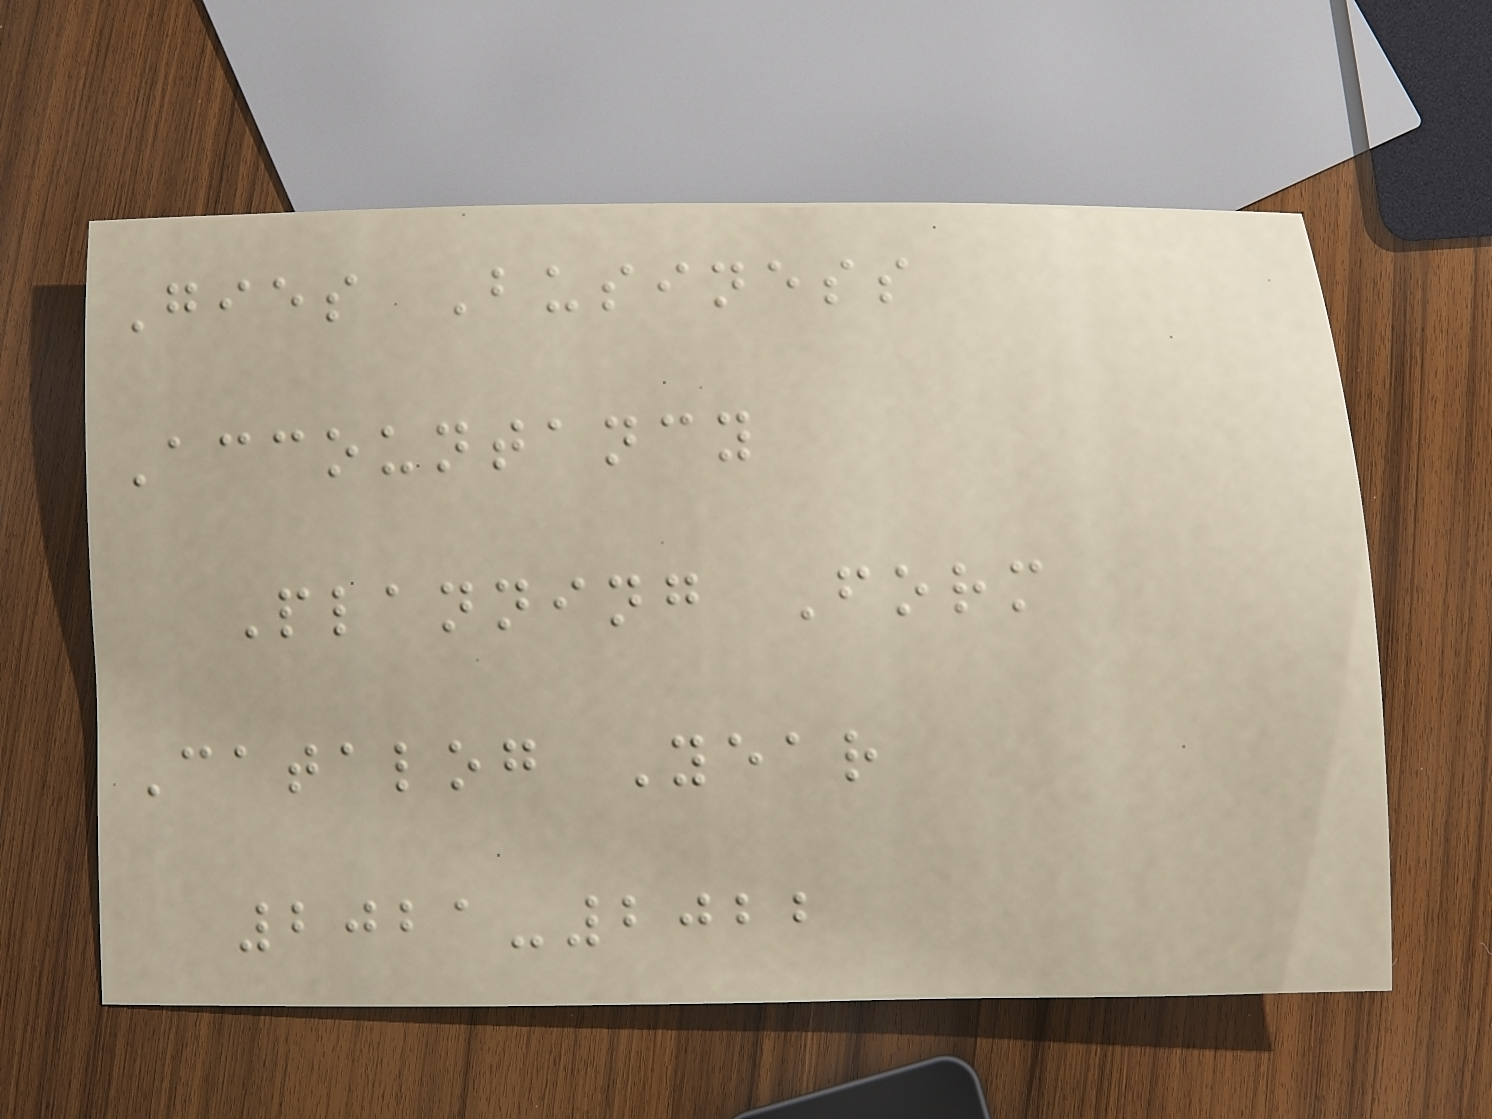Gies Business
Accountancy
Planning Form
Catalog Year
2021-2022
